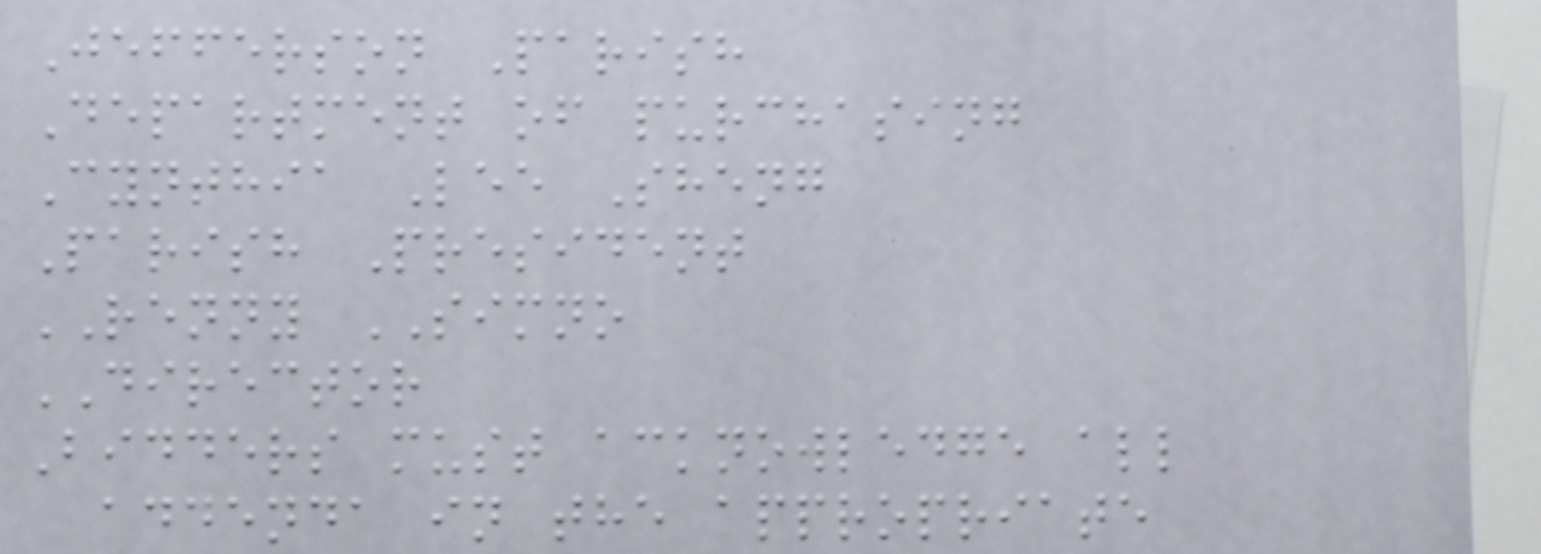Jefferson Parish
Department of purchasing
Cynthia Lee Sheng
Parish President
RENNY SIMNO
DIRECTOR
Bidders must acknowledge all
addenda in the appropriate
